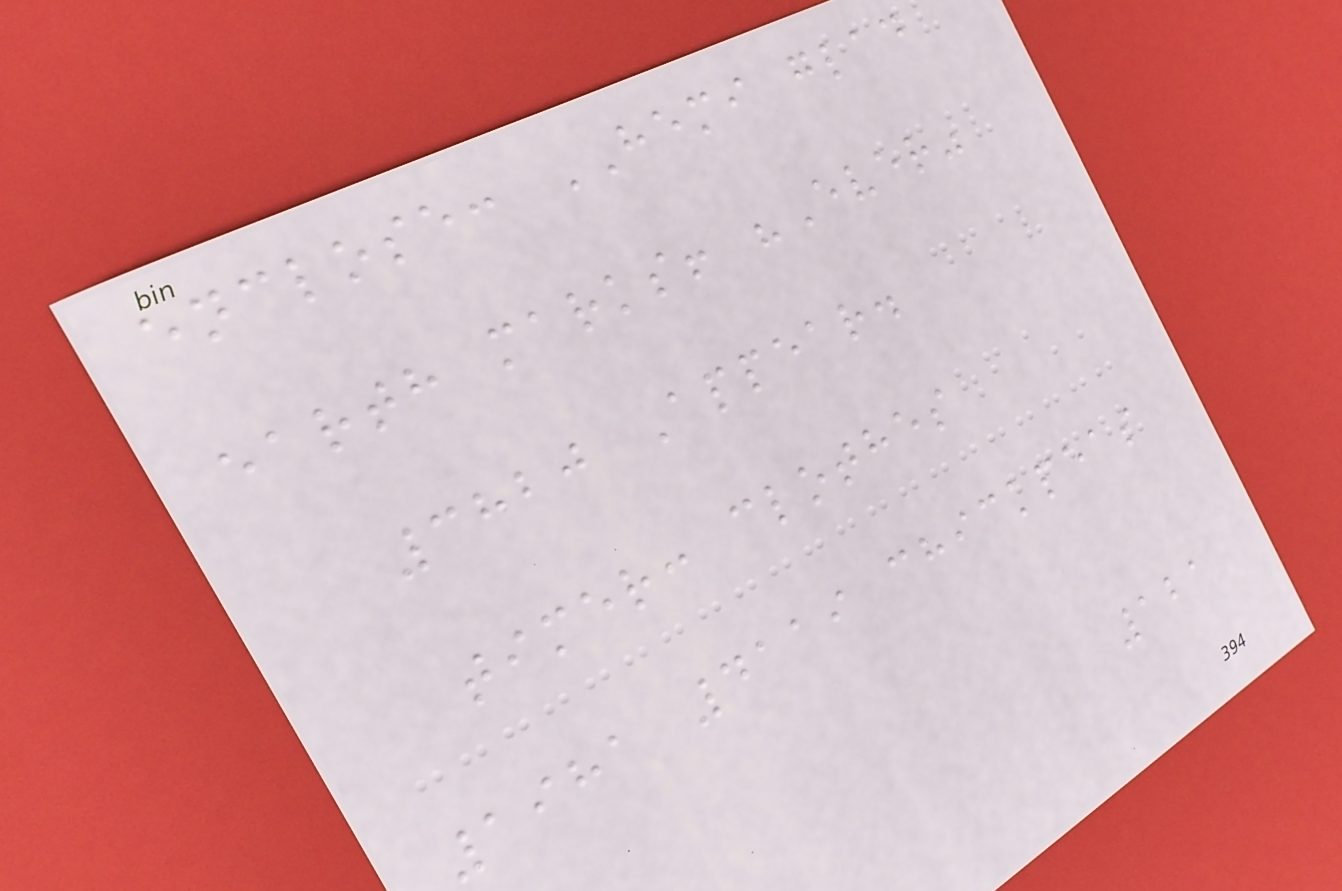enclose: HEMI glad
earth marks! "Ever"
3820 Appear.
timer: clothes
1981 4119 chickpeas
121
